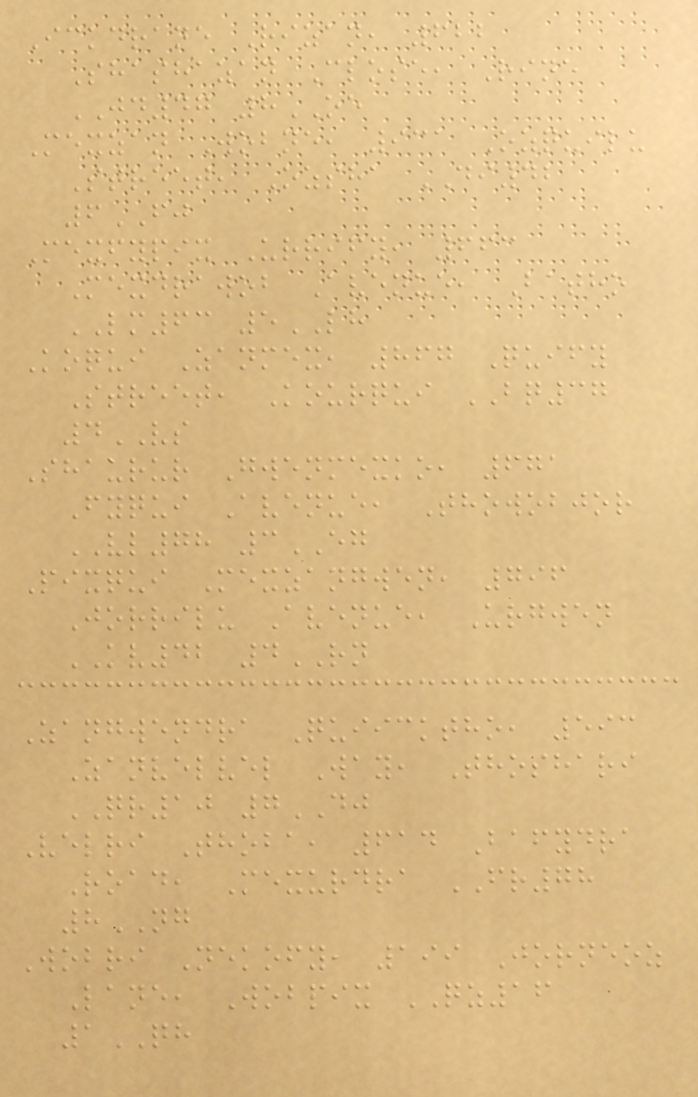Ickdrane Rizan, 622
Shashazan Close, Rine
JD47 8OE
Mexzan Wobne, 931 Ozquilu
Street, Ozsha DI42
6FJ
Mexfypix Urrify, 663
Mexdrawob Avenue, Batho
LM63 5LH
Koqui Zanmex, 867 Quify
Street, Kourqui BQ37
4VS
Shaurur Gwenmexko, 671
Fyqui Avenue, Thowobjor
VL78 3EG
Pixqui Mexzangwen, 796
Jorrilu Avenue, Urgwen
KV42 4RN
Zangwendra Quiicktho, 593
Zanvelvel Way, Thoshari
QR10 7DJ
Velri Thoba, 614 Bafydra
Road, Mexurdra FR78
8NG
Wobri Nekofy, 199 Jorneoz
Lane, Wobpix QZ16
1QH
